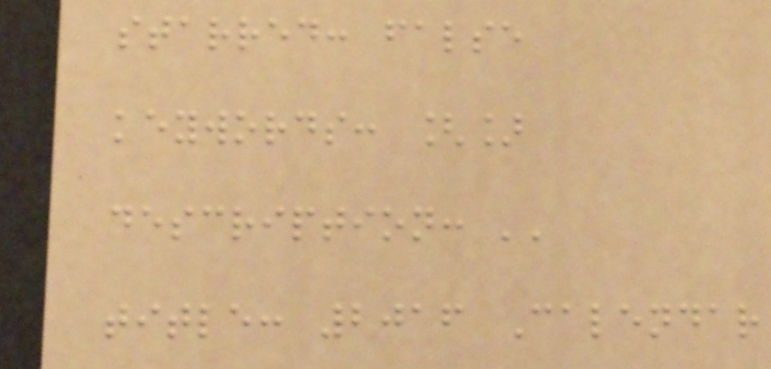starred: false
keywords: []
description: ''
title: 2016 Calendar
